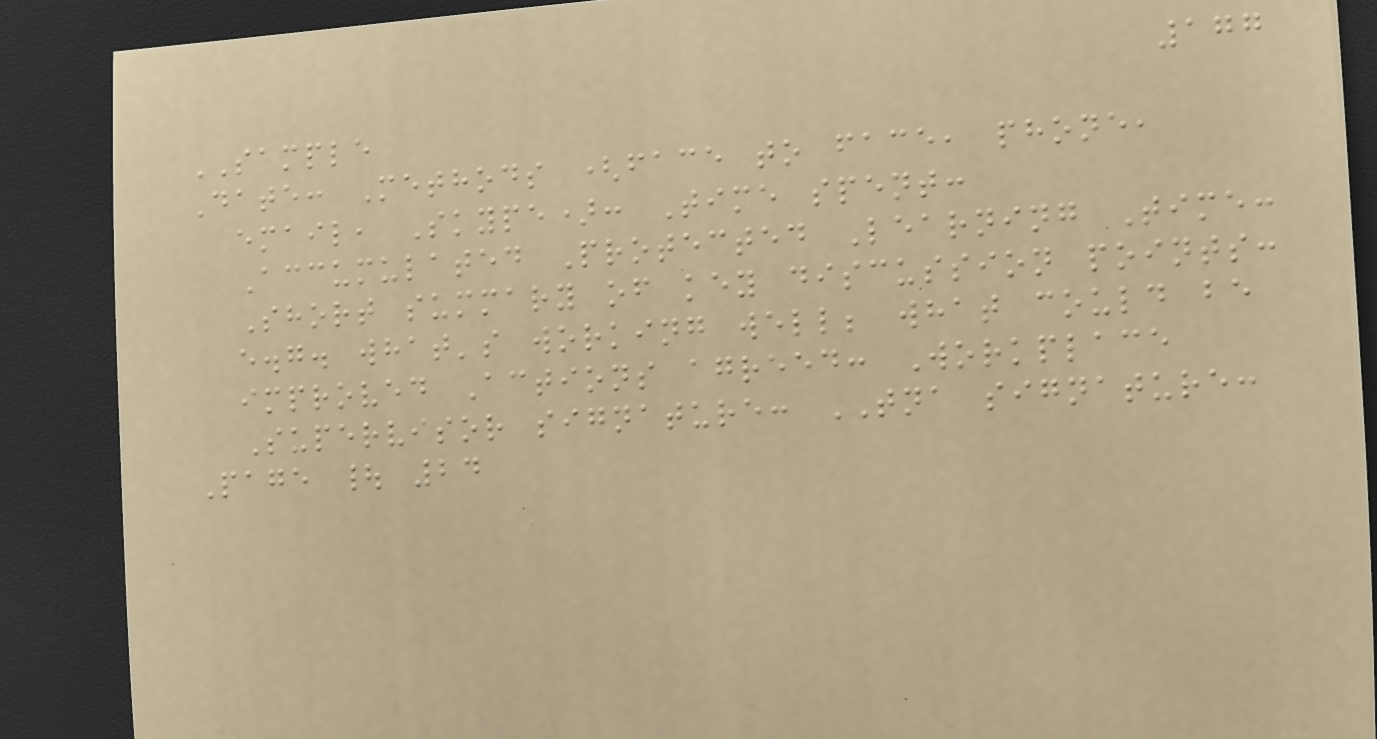177
SAMPLE
Date: Methods (face to face, phone,
email, Skype): Time spent:
Accumulated Protected Learning Time:
Short summary of key discussion points:
e.g. what's working well; what could be
improved Actions agreed: Workplace
Supervisor signature: TNA signature:
Page | 24
